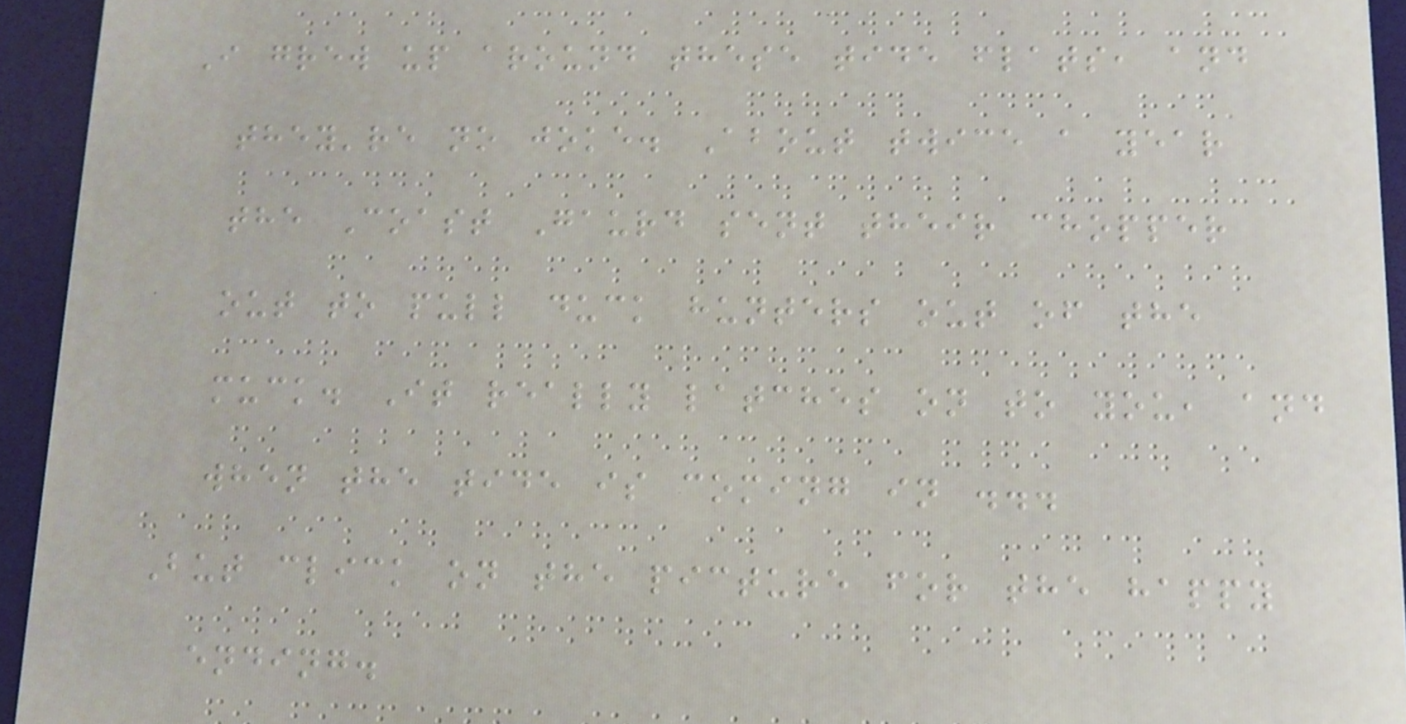I grew up around these tide flats, and
they're no joke. About twice a year
the Coast Gaurd sent their chopper
out to pull duck hunters out of the
muck. It really latches on to you, and
when the tide is coming in ...
But click on the picture for the happy
ending.
